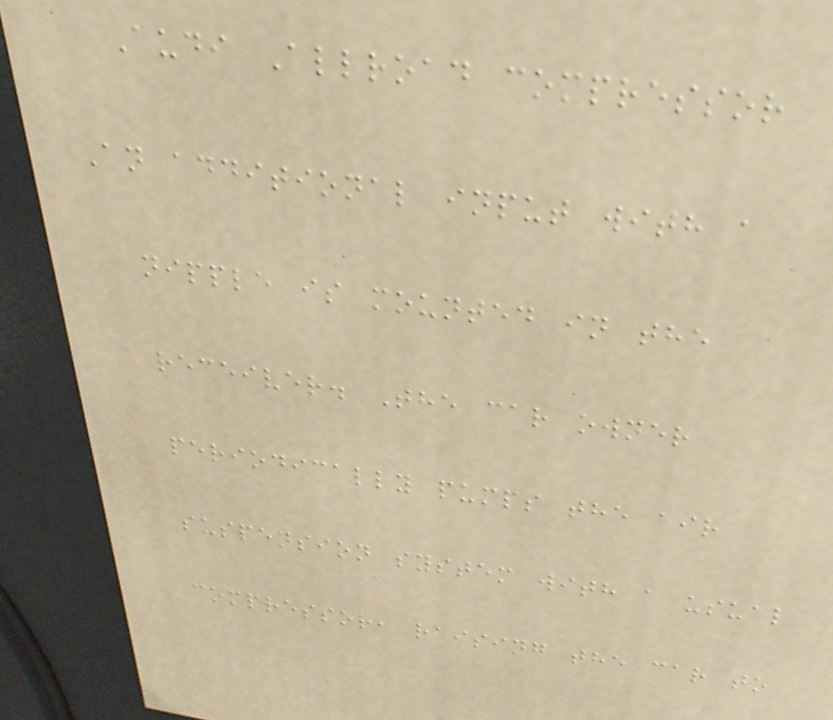Audi Allroad compressor
An additional input with a
nipple is mounted in the
receiver. The car owner
periodically pumps the air
suspension system with a usual
compressor, raising the car to
